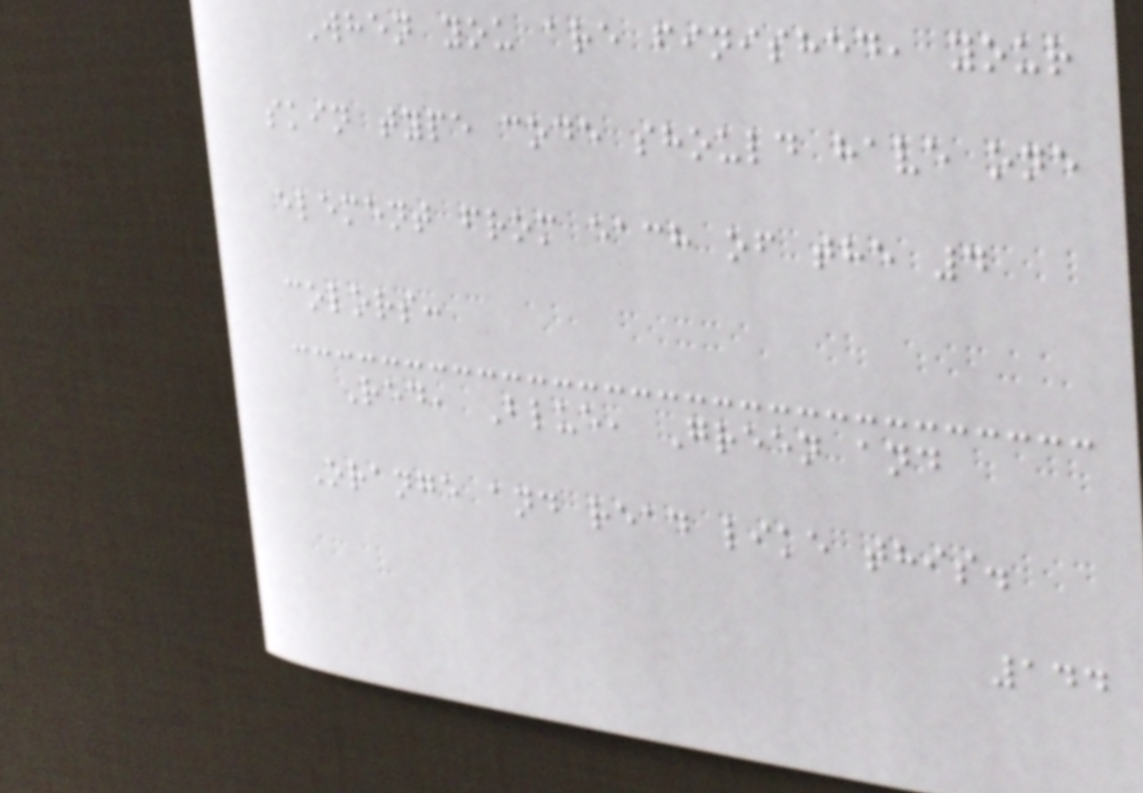When you are finished, your
skin type code should have one
element from each of the 4
colors:
Red, Blue, Green and
Orange and read like this.
144
